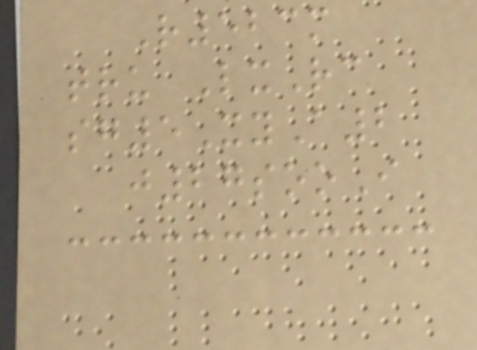R523m
tru LxRc
sg5XyA2
j27sooI
